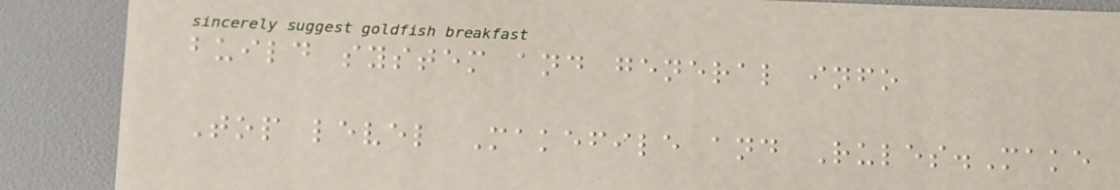build system and general info
Top level Makefile and Rules.Make
